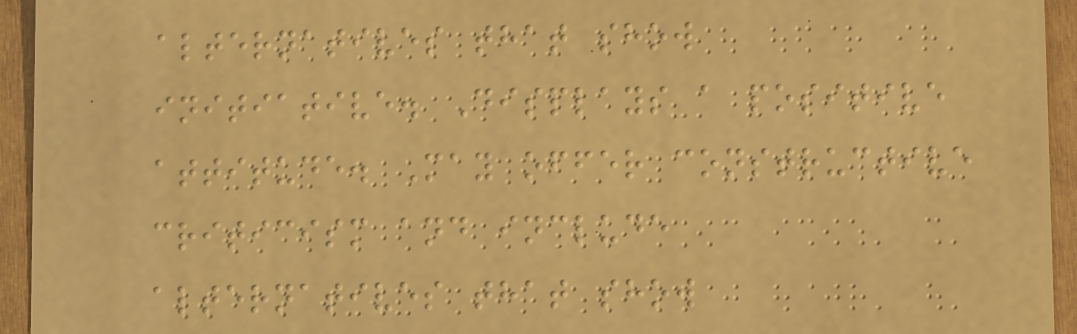alternatives that show
initiative. Displays a positive
attitude. May offer constructive
criticism and include
alternatives that show
